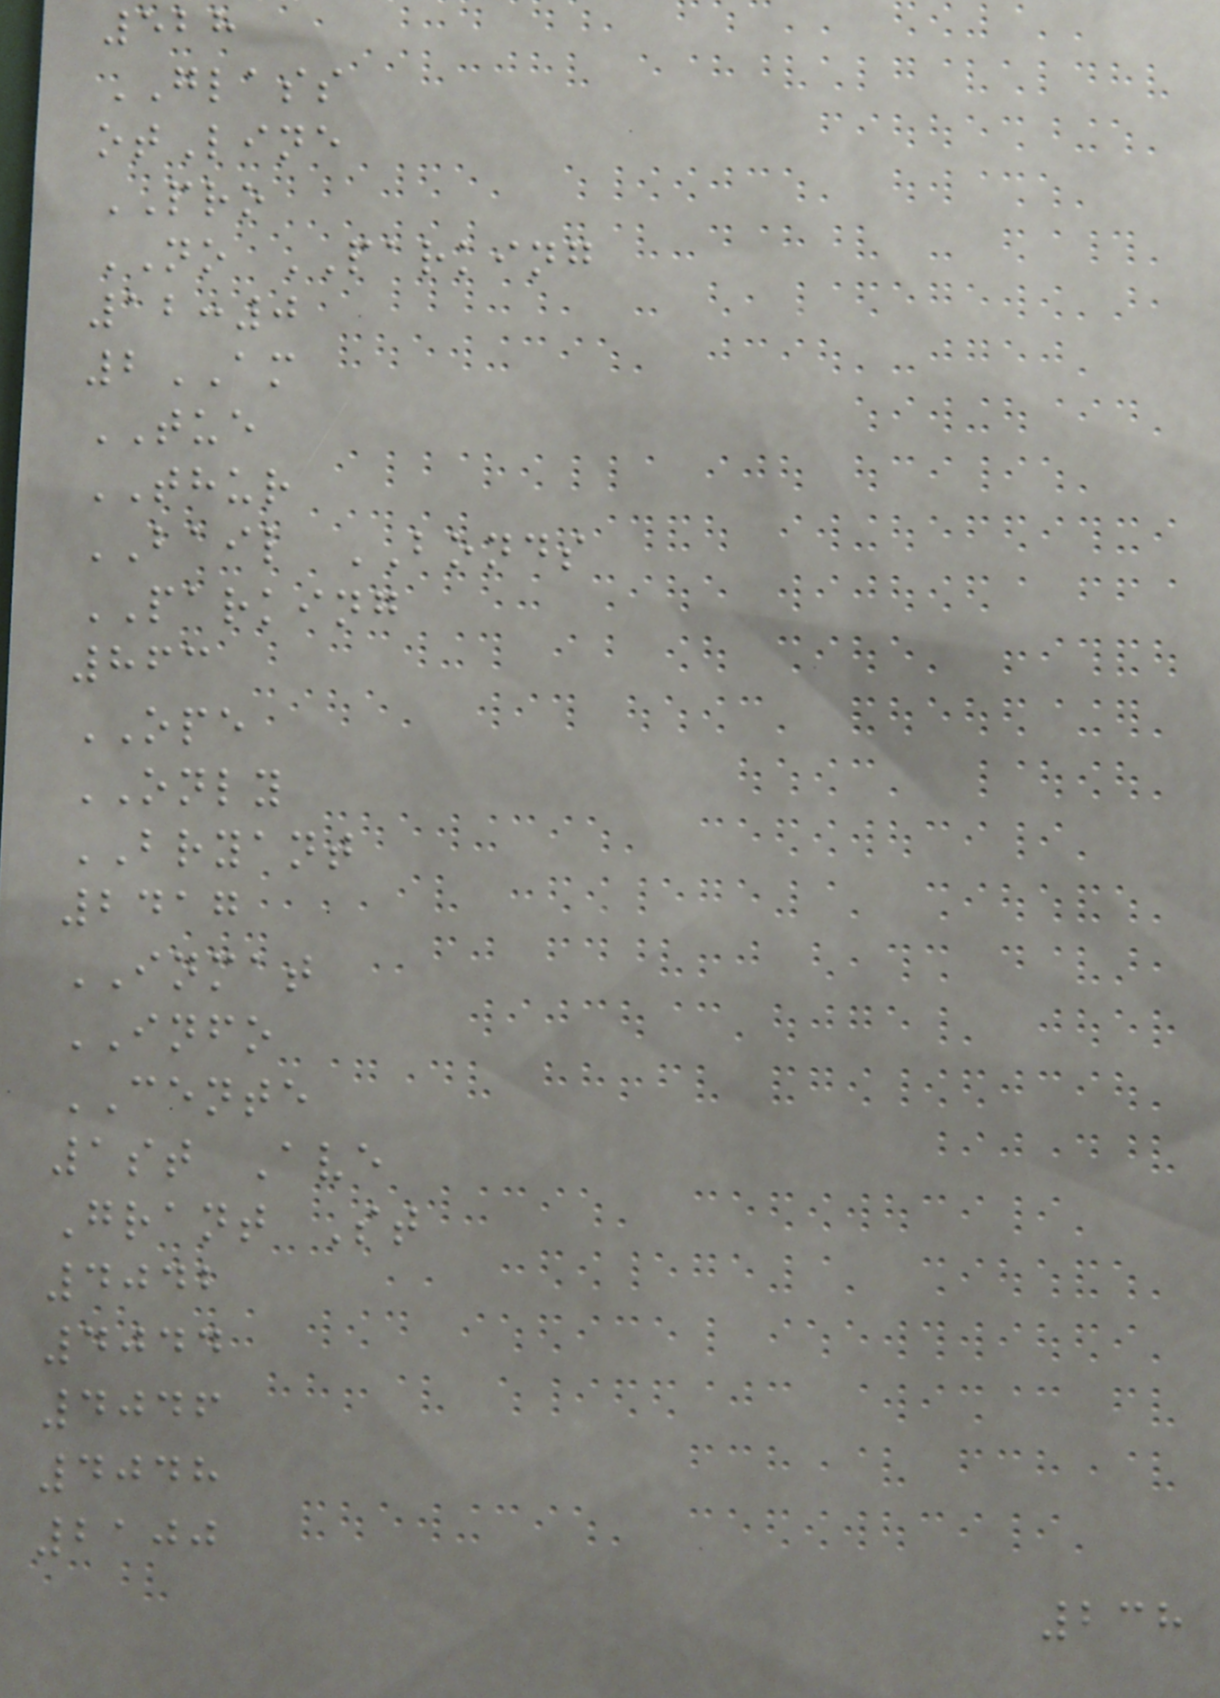528
GLASS
otLine
PRO
NO PARKING
12:0
2AM
TUE
THUR
BAIL BONDS
PARKING
863
OPE
ONLY
BRYANT
2417
INMAT
INFO
CENTE
1st Ave
Grant St
4042
4044
4046
4048
2100
238
